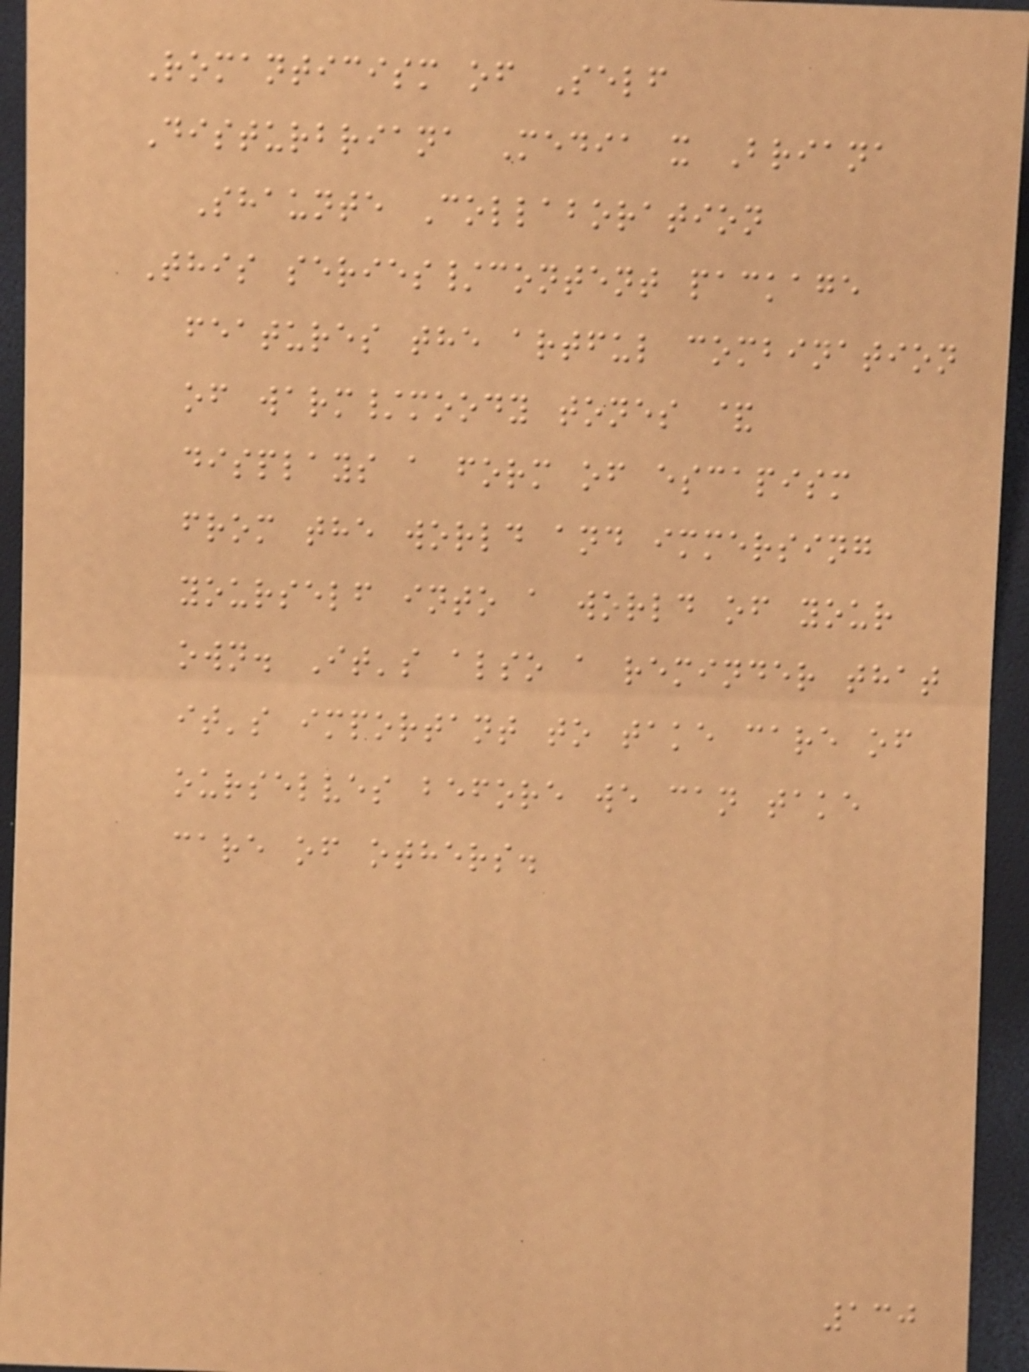Romanticism of Self
Disturbriana Media x Briana
Shaunte Collaboration
This series/content package
features the artful combination
of warm/moody tones &
displays a form of escapism
from the world and immersing
yourself into a world of your
own. It's also a reminder that
it's important to take care of
ourselves before we can take
care of others.
130
